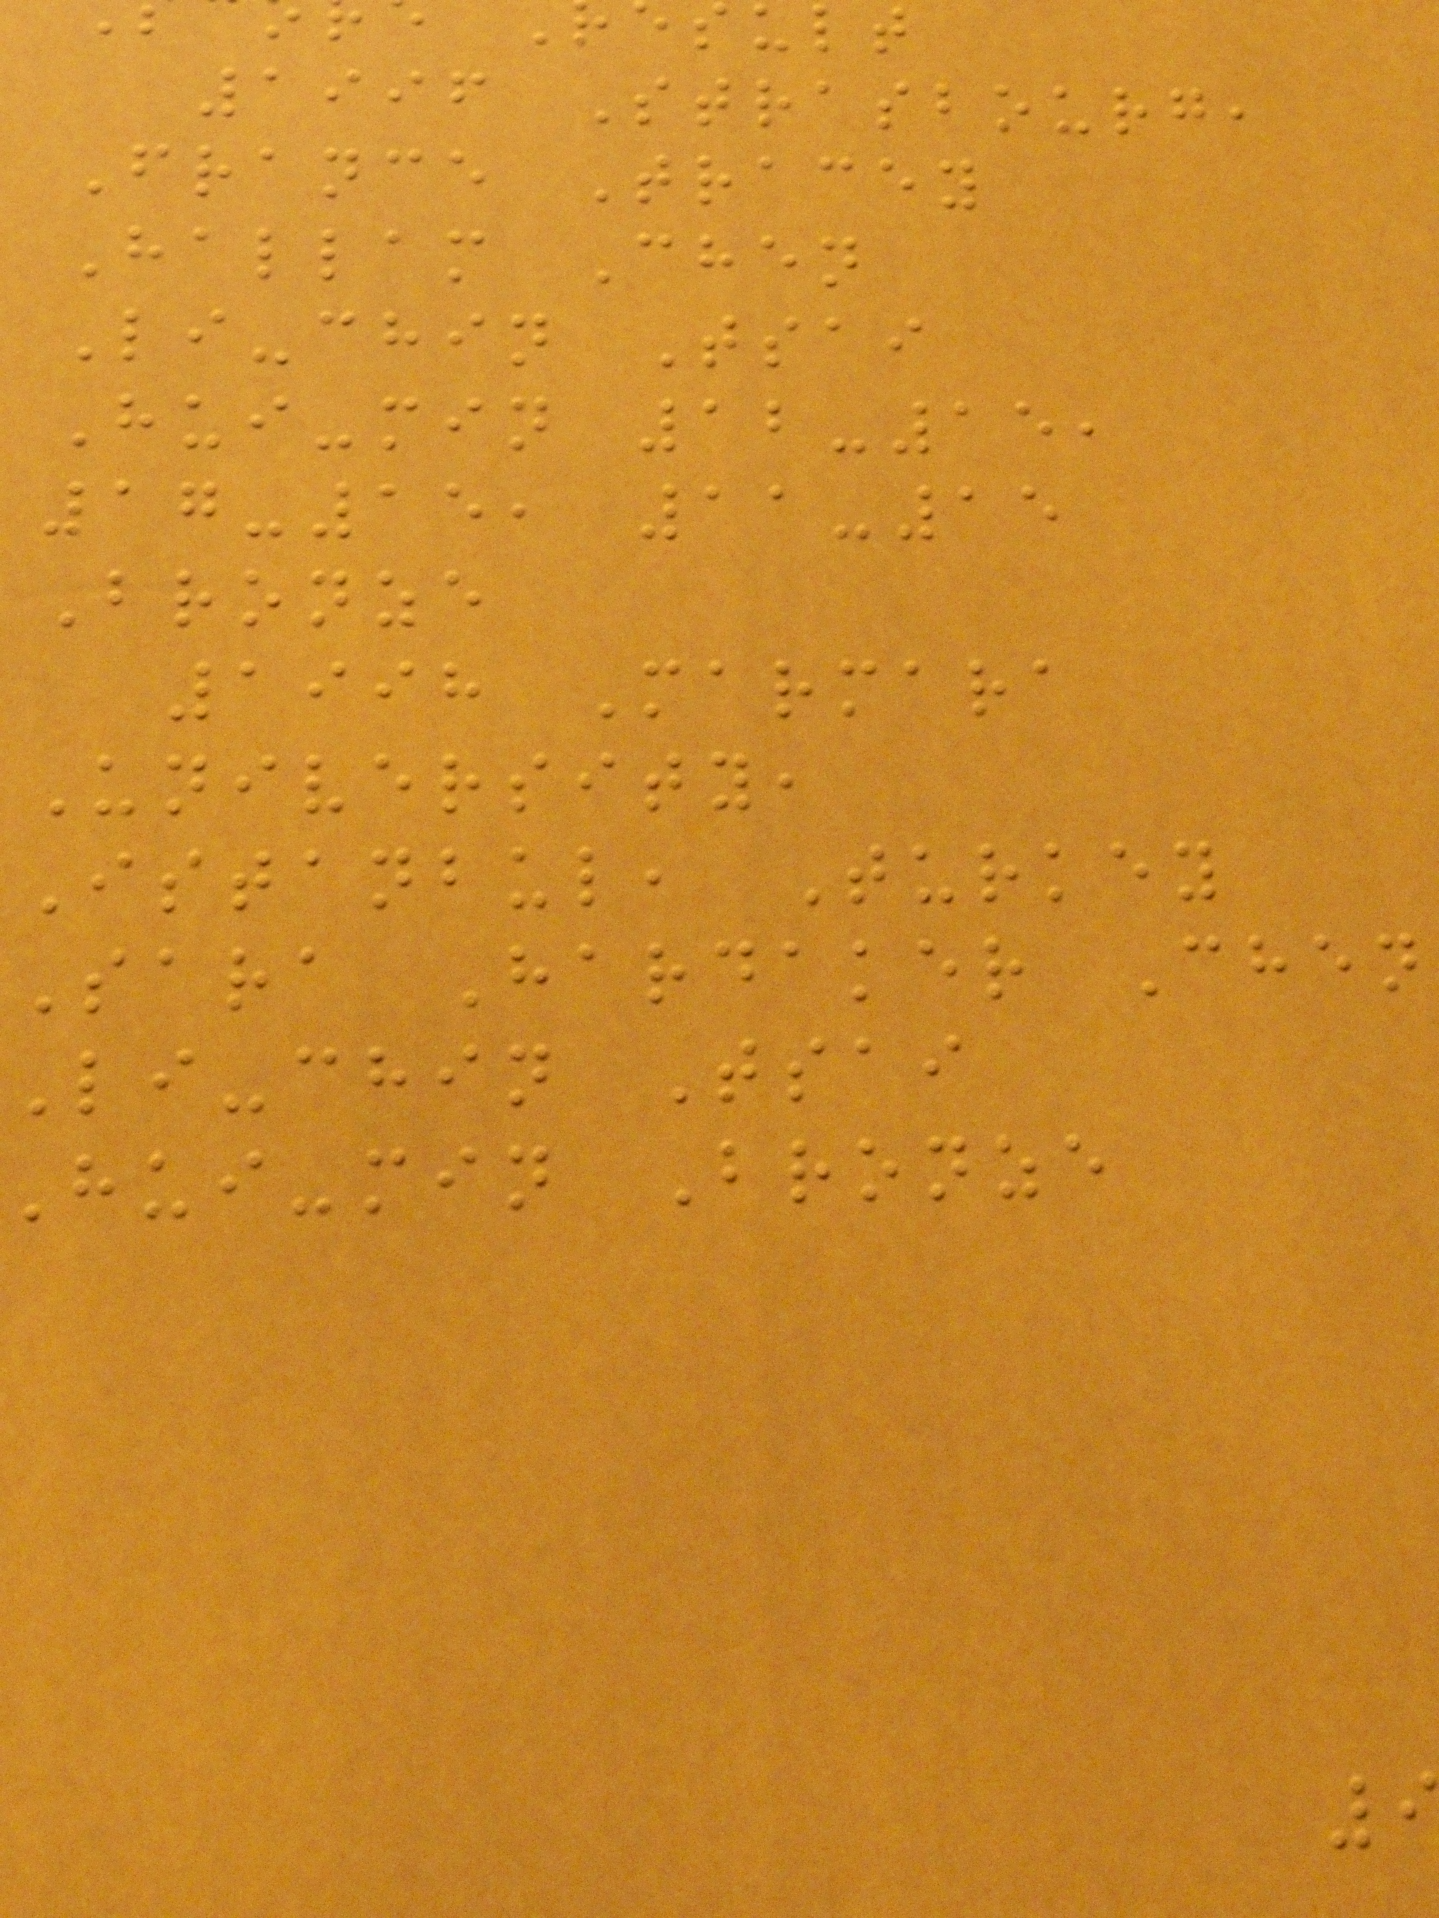1996 Strasbourg,
France Tracey
Hallam Chen
Li-chin Tsai
Hui-min 12-15,
17-15, 11-15
Bronze
1998 Marmara
University,
Istanbul, Turkey
Sara Hardaker Chen
Li-chin Tsai
hui-min Bronze
